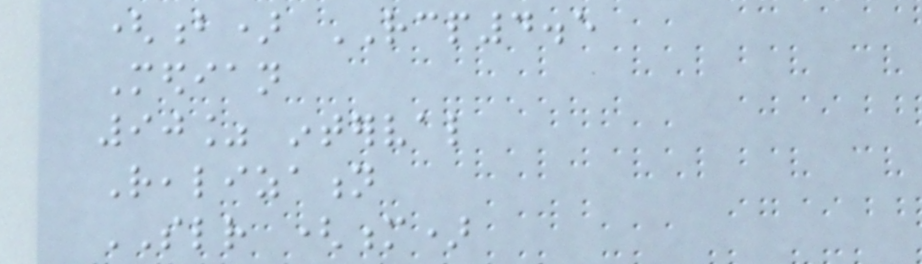(b) RCP4.5
Median
90% interval
Realization
SLR (m)
